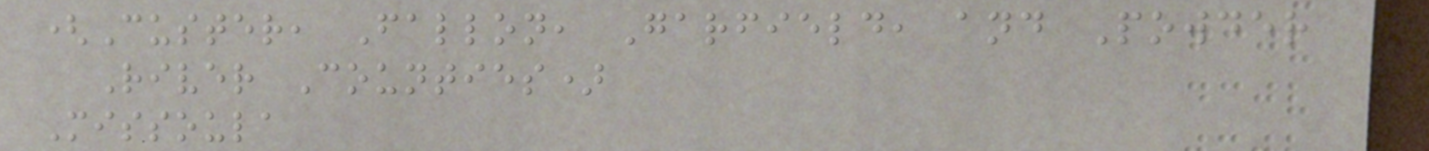(Custer, Fallon, Garfield, and Powder
River Counties)
Missoula
